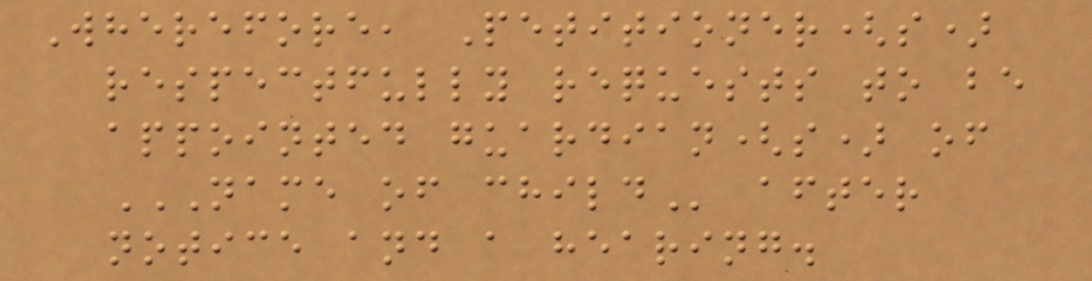Wherefore, Petitioner(s)
respectfully requests to be
appointed guardian(s) of
NAME OF CHILD after
notice and a hearing.
